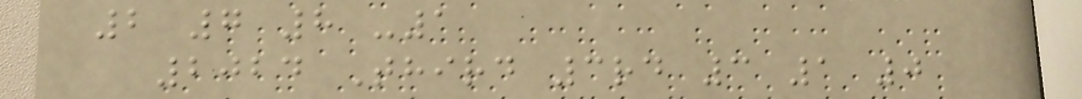2 7 8 -1
2024 Third 3rd 3 1 0
